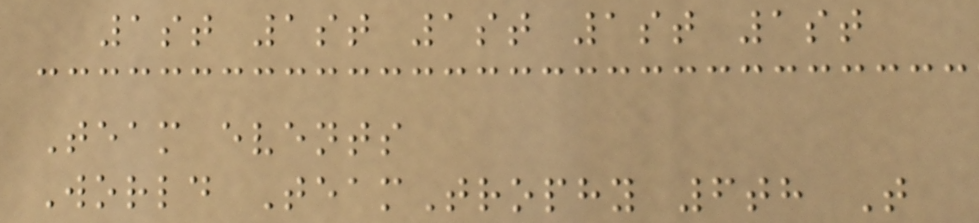1st 1st 1st 1st 1st
Team events
World TeamTrophy 6th T
